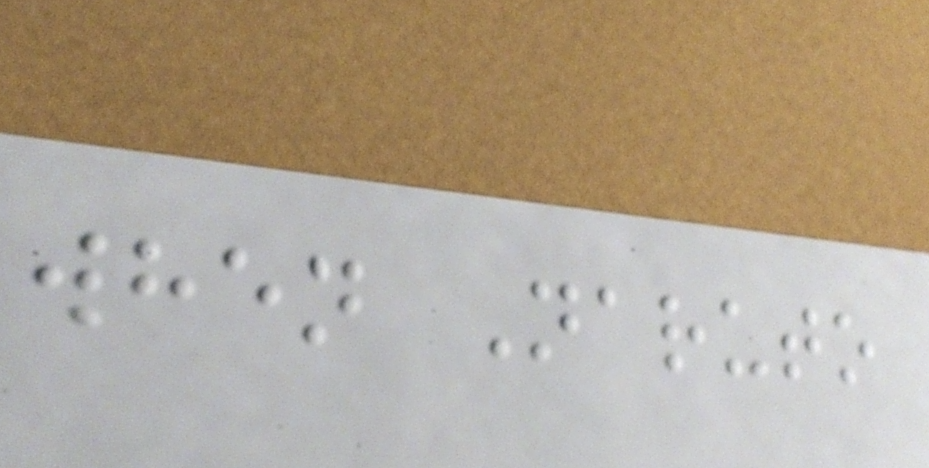when Naruto
